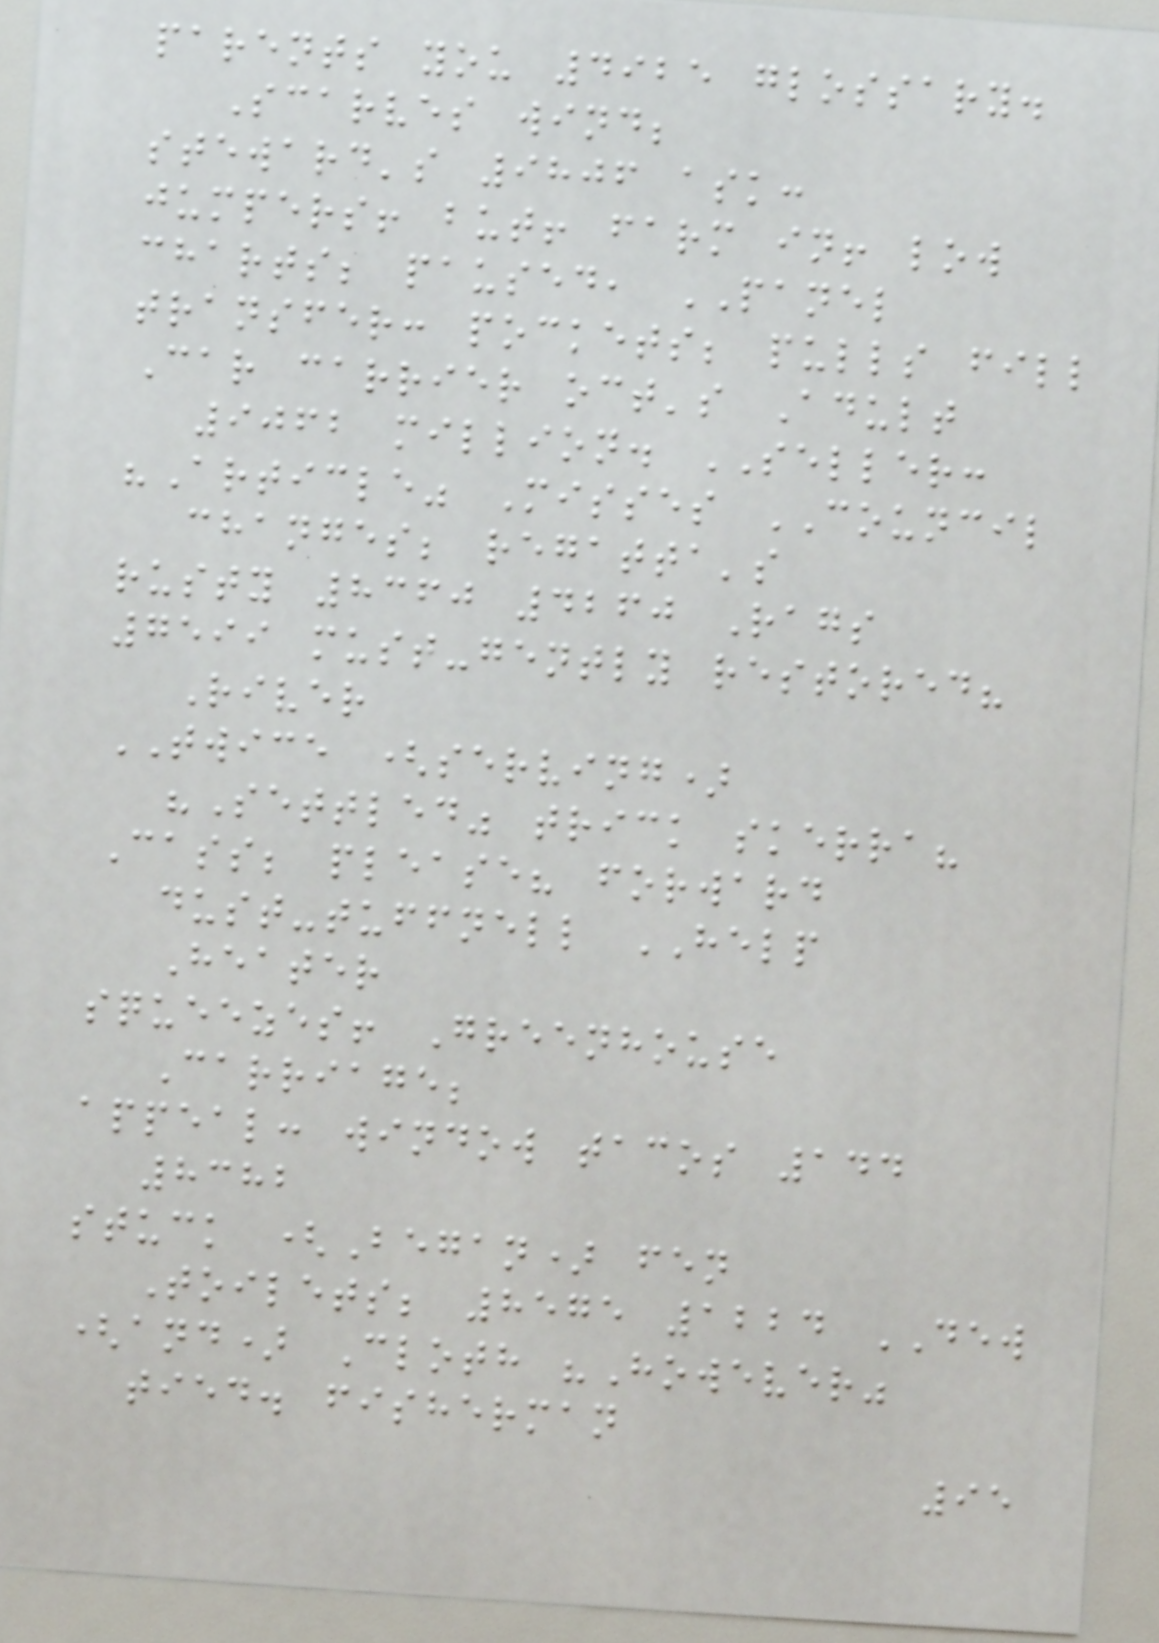parents you 4925 glossary.
Scarves wind;
steward's 9806 ask:
jumpers! but! farm in! low
charts; paused, PANEL
transfer: pockets; pulls fill
Car carrier oct's Adult
9062 million. SELLER:
"Article" Misses COUNCIL
changes; regatta's
rusty 8360 4260 Rags
7599 must-gently restored?
River
TWICE (serving)
"Settled" trick skerra?
Cass; please? forward
dust-tuffnell HELP
Heater
squeezes! Greenhouse
Carriage;
appeal: window tacos 144
8382
stuck (Began) fen
Toilets; 8575 1224 DEW
(and) Cloth "However"
tied. fisherman
95
